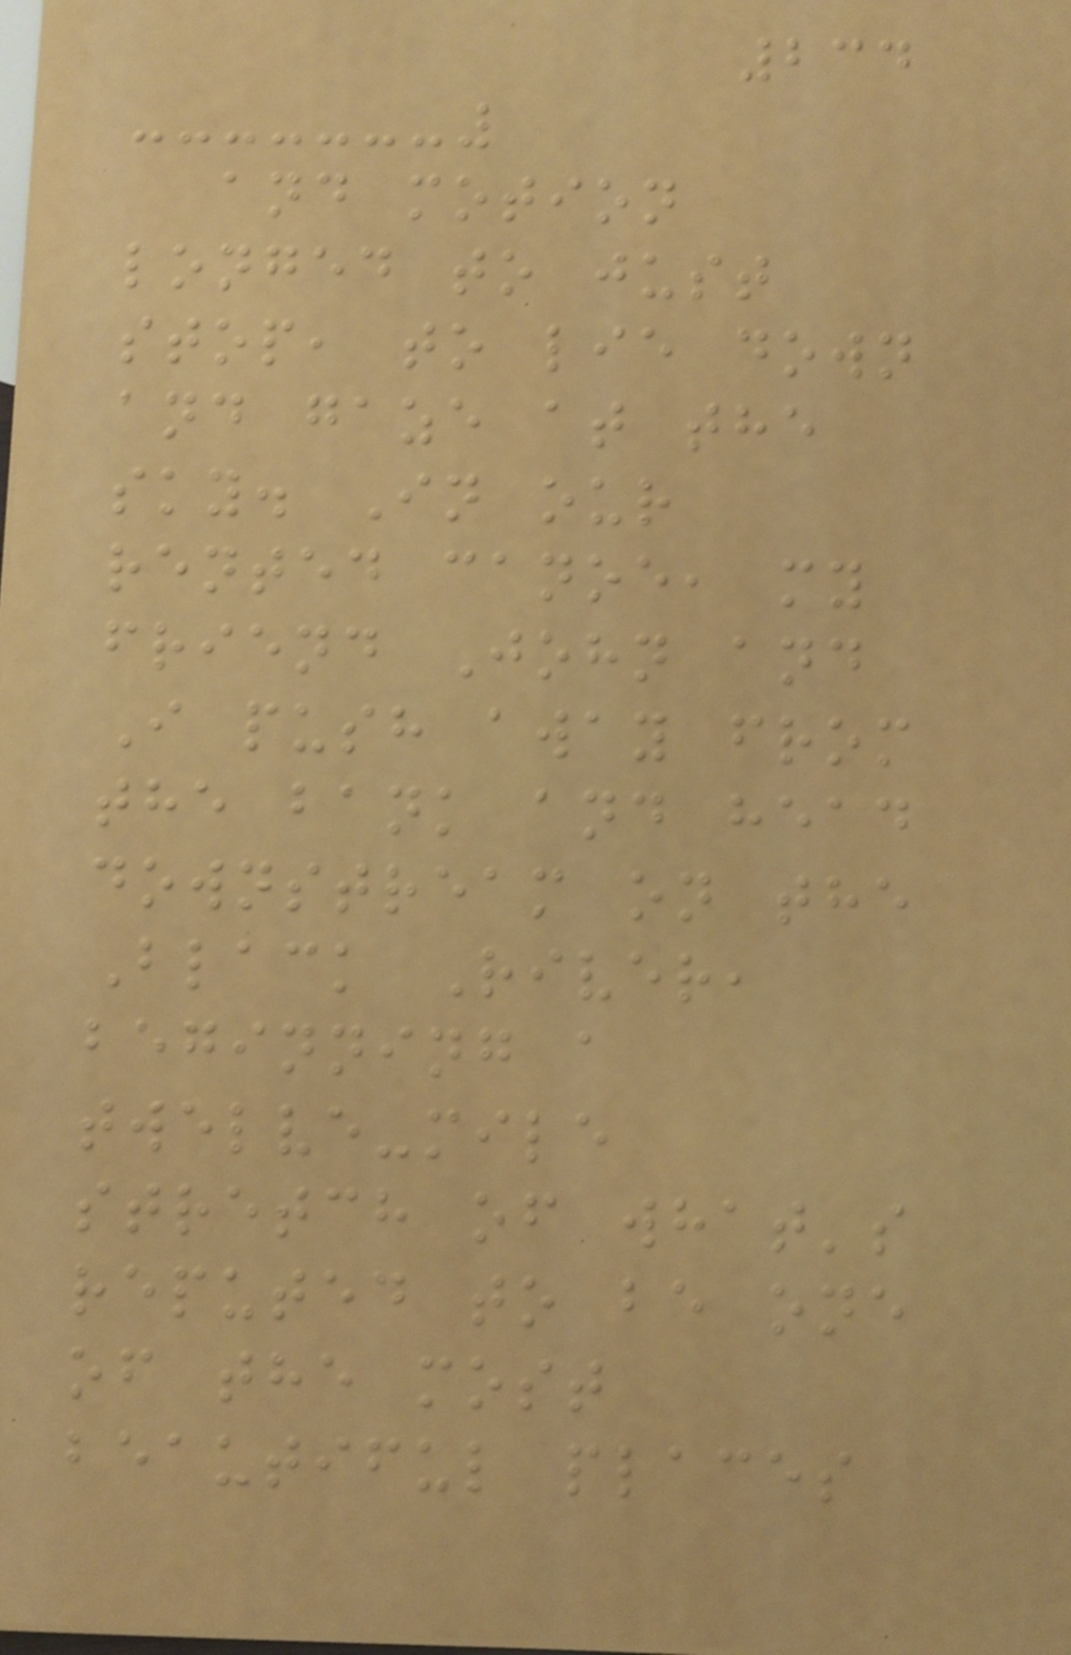234
and motion
longed to just
stop, to lie down
and gaze at the
sky. In our
rented canoe, my
friend John and
I push away from
the bank and head
downstream on the
Black River,
beginning a
twelve-mile
stretch of what's
reputed to be one
of the most
beautiful places
